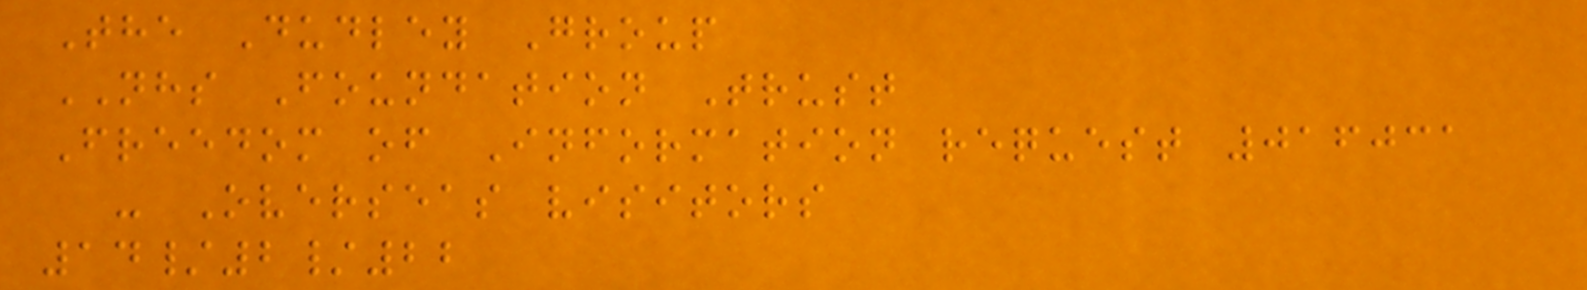The Dudley Group
NHS Foundation Trust
Freedom of Information request 016031
- Overseas visitors
14/2/22
